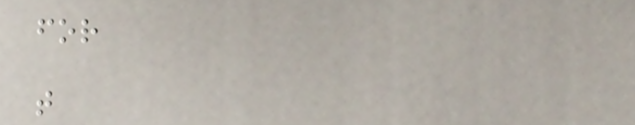for
t
